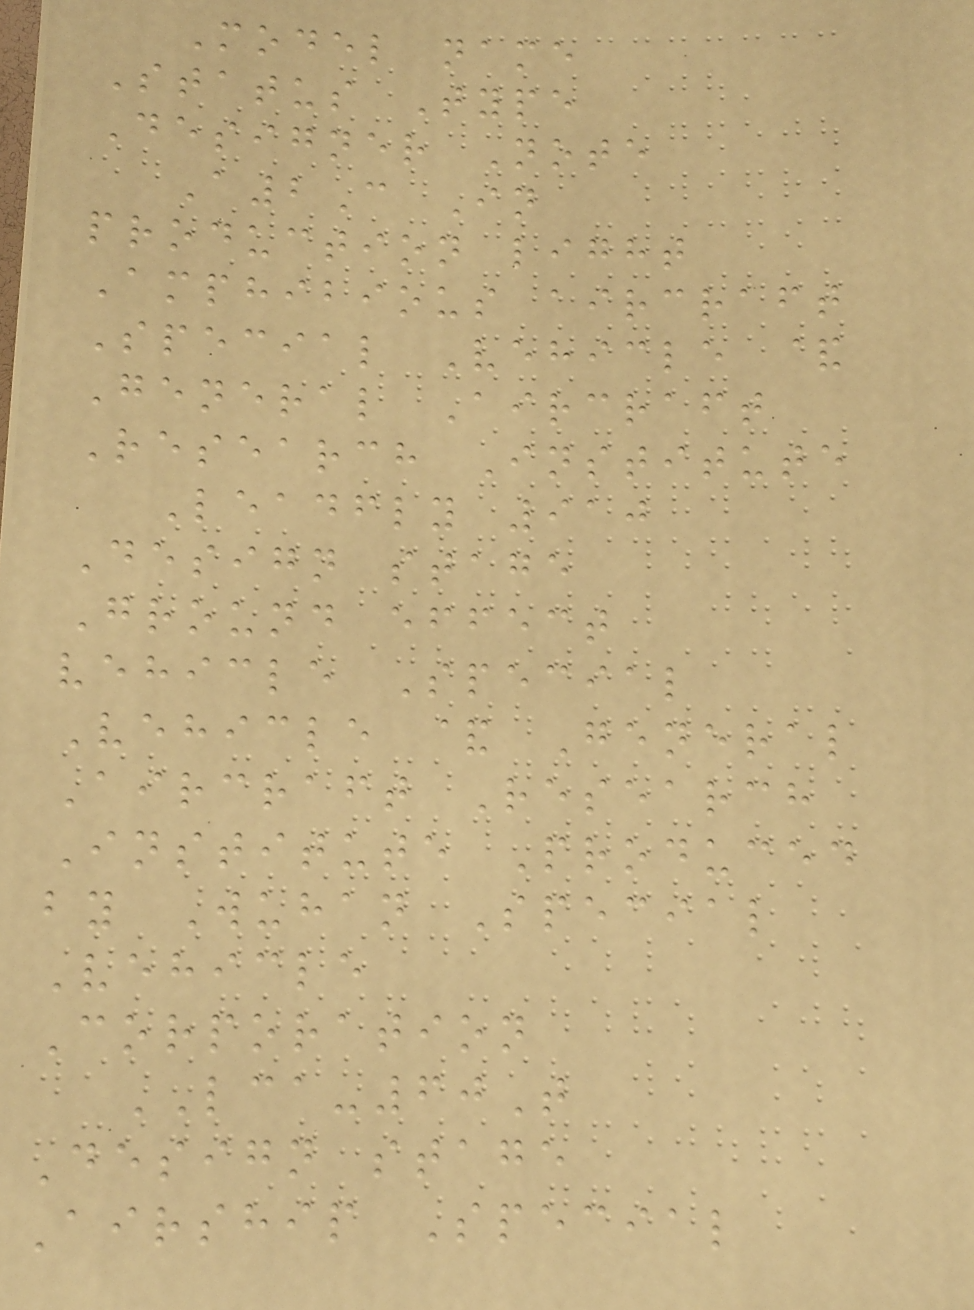Model name
Status Type
Designer Note
A2C In
production light
Amphibious aircraft
Special Vehicle &
General Aircraft
Research Institute
Leadfly 910
Design stage
Ground effect
vehicle Special
Vehicle & General
Aircraft Research
Institute Produced
by Wuhan Special
Vehicle
Corporation
LCA-60T
Design stage
Airship Special
